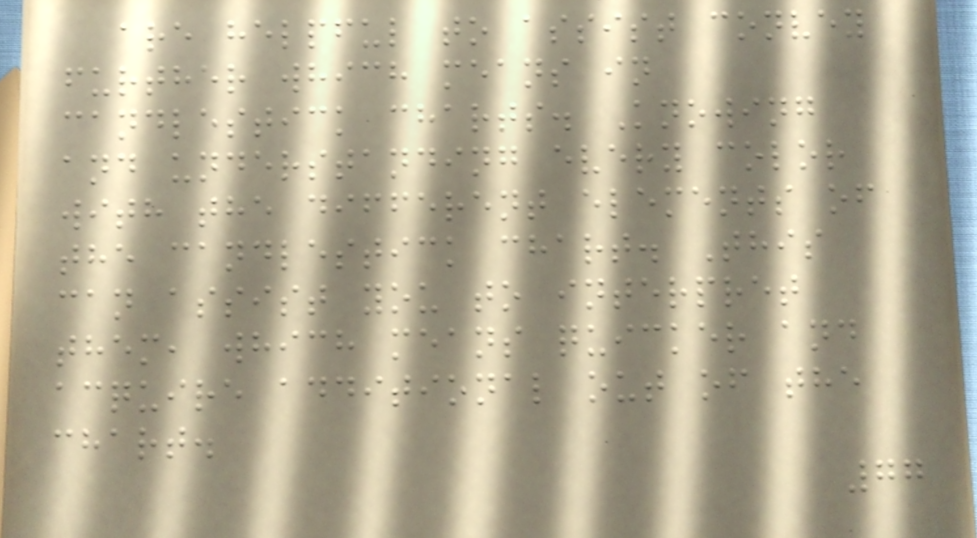are helpful to assist convey
further which means in
candlestick charts. Knowing
and understanding every color
with the different elements of
the candlestick chart. This
can assist you to interpret
them, which means quicker and
acquire additional out of the
chart.
77
